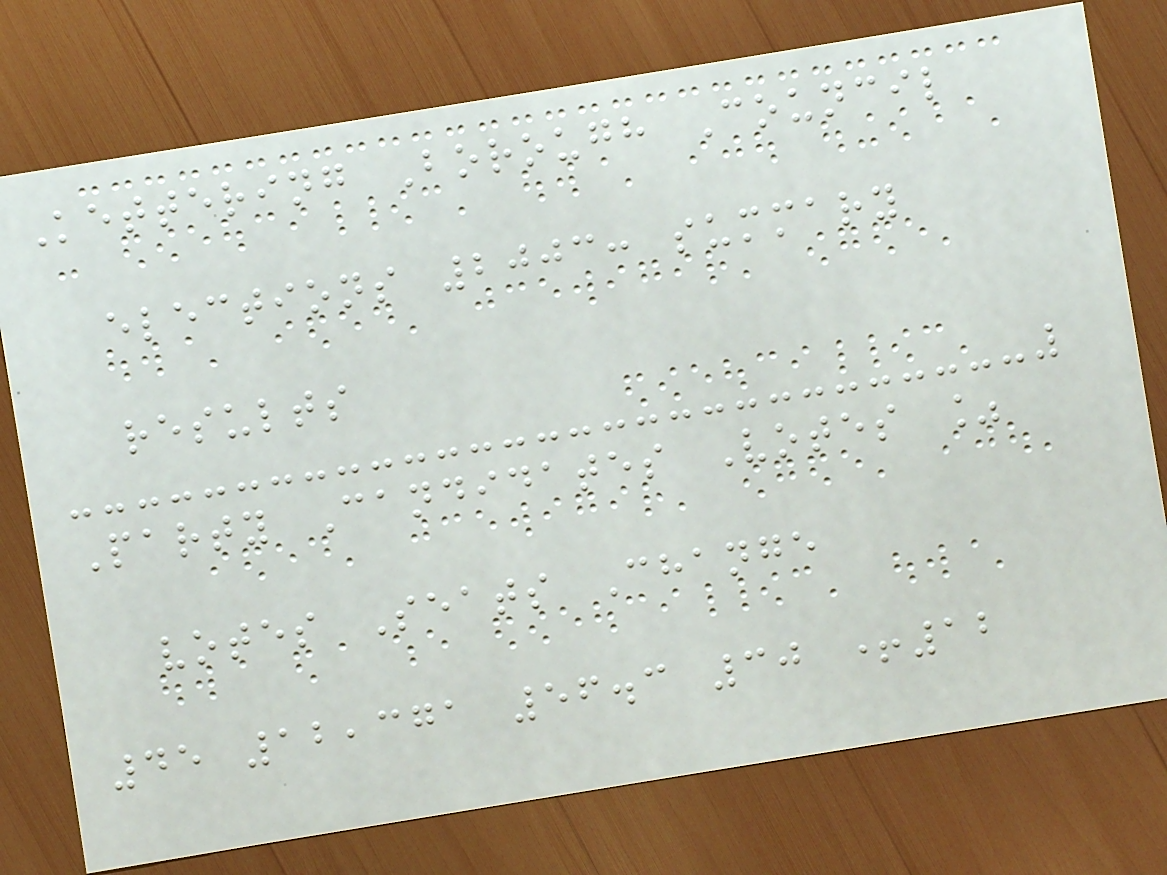Kettering Borough Council
elections 2003: summary
results
Party Candidates Votes %
votes Seats Change
45 12,371 56.3 30 +12
